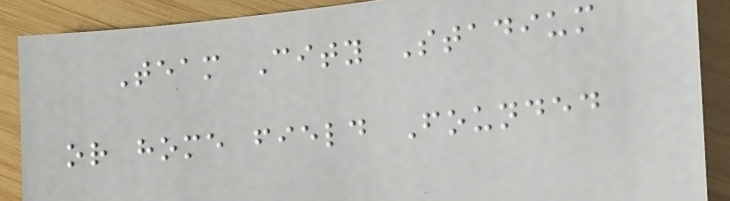Team City Stadium
or home field Founded
